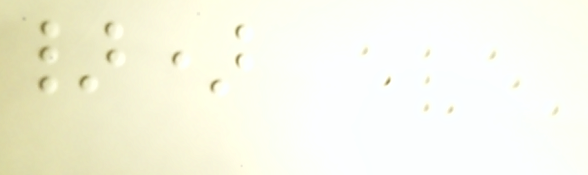})
